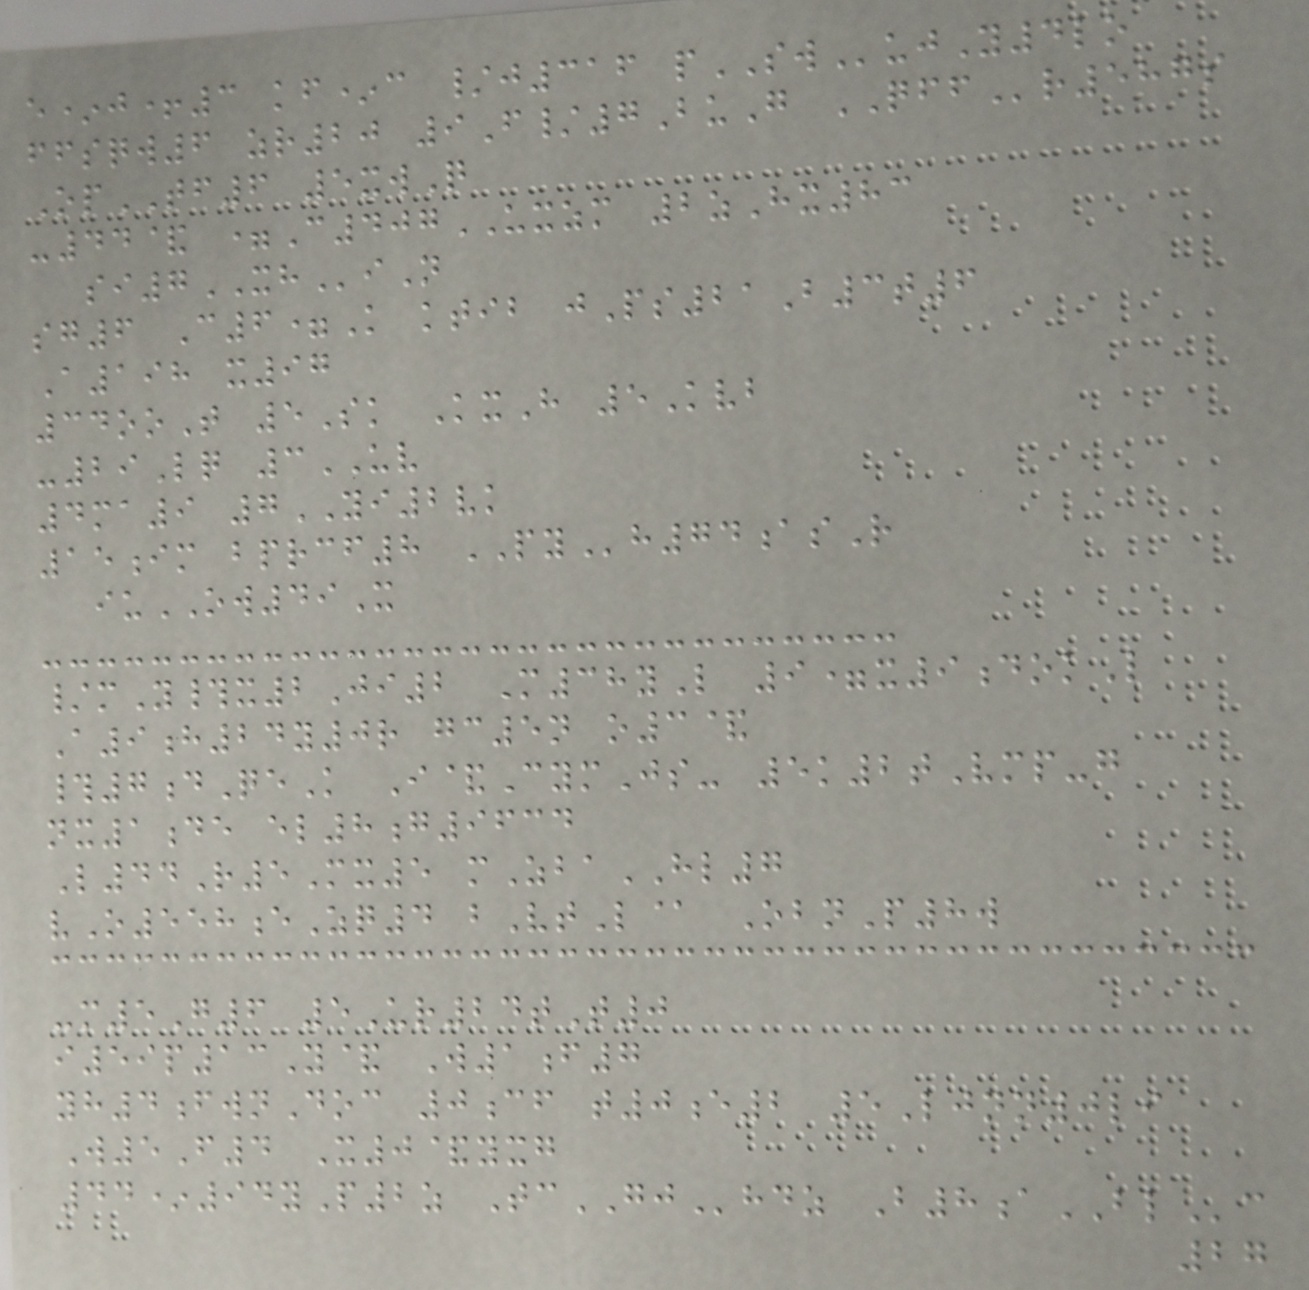e*j+3 kf*c /j316 pSWujY4lo
ffsqw6 zr20 9F/7BuG QFFr587s
OpTF6 5xwQ
-44& =C407UXZM 2zHx83
si7XHiN
sg6 C6=K ktib jPs21B3t6
A198 x97
34ooT 5Sk KxH 5Kvb
-29Lq 3UV
4ma9 7YI2vk
15im bprcf8 PYh74asR
iuOW49X
/mY#x2Ji2 M38yL 9=x9dokL
A9h24y0r gc5n o3&
#7dQeK I&CymJs- 5k2tVmp-g
nx1de el8g9634
L44R5Mx5 mZbaHL7
vO558eZq4 bVtL@ ObnP8w
-m5G6 5Ur24tT0
i59p13Y& W1f7
yh4fwnDoc 0cf t0e2 5Ljnn0li
W5F4 X0&yxg
44*94yP2z TcGJhdz B8aBLc
27
